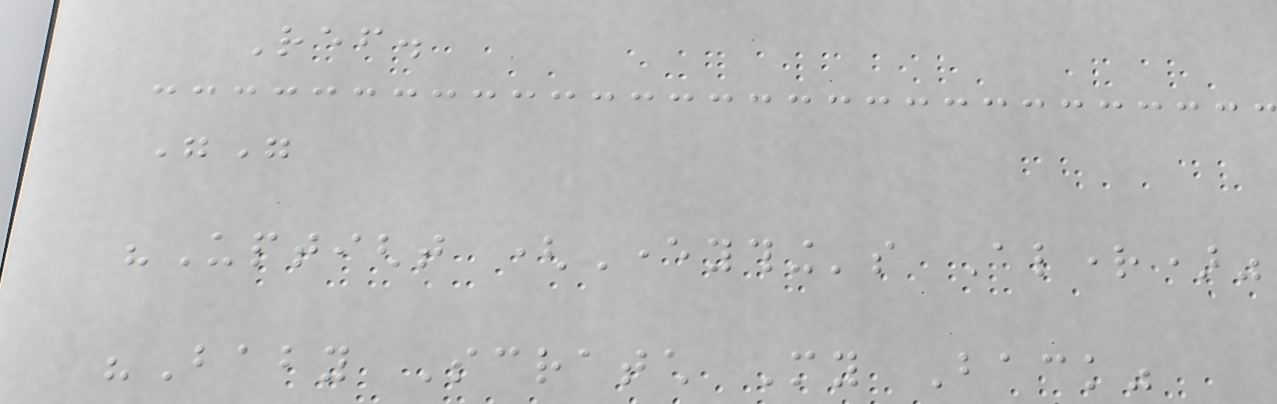Ref.
""
"Uptight (Everything's Alright)"
"Baby Scratch My Back"
